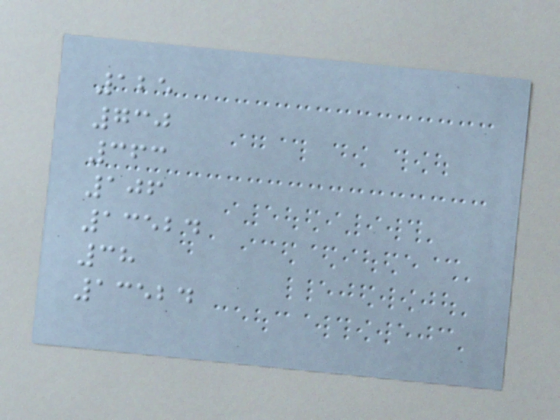125
730
363
106
13524
38
13524
